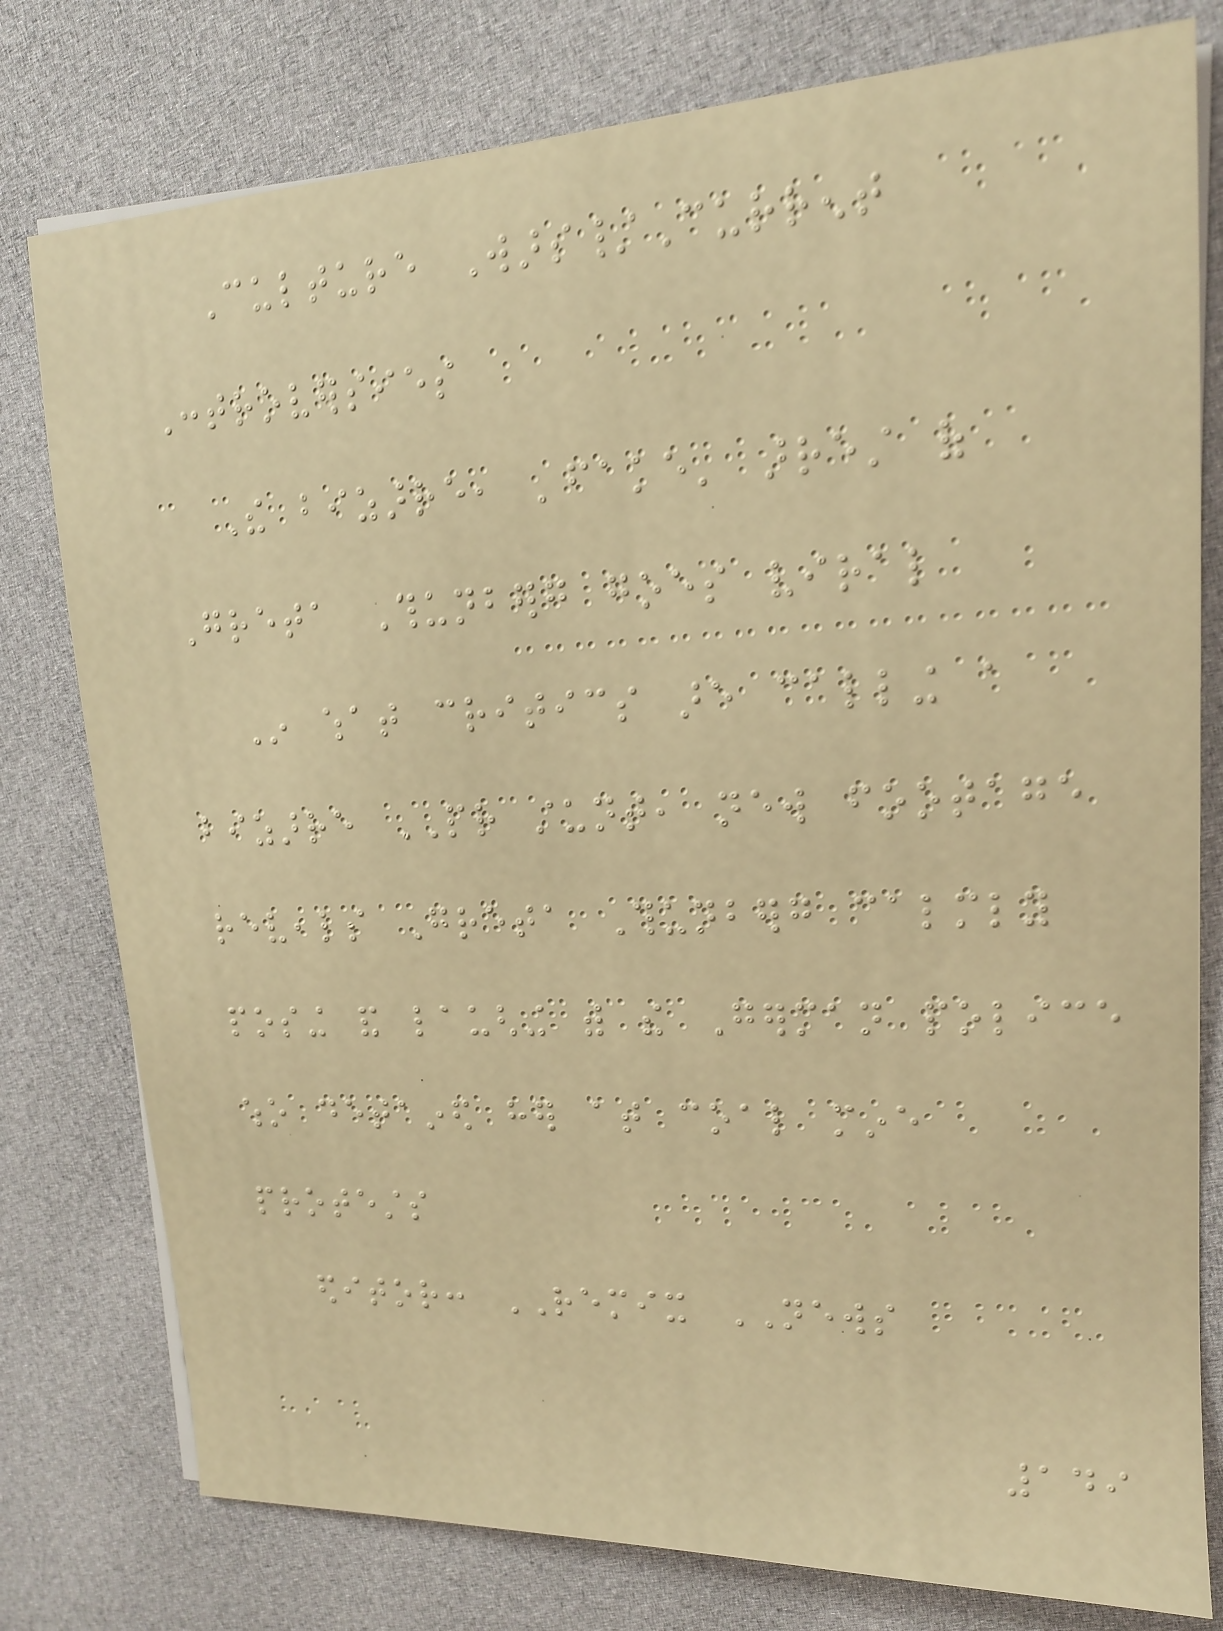Culture Wars/Current
Controversies
The bizarre, 'fake' arrest of
Greta Thunberg goes viral
In what critics are calling a
bizarre PR stunt, new footage
reveals Greta Thunberg calmly
posing and laughing with the German police
who detained her at coal mine
protests
editor: REMIX NEWS
149
